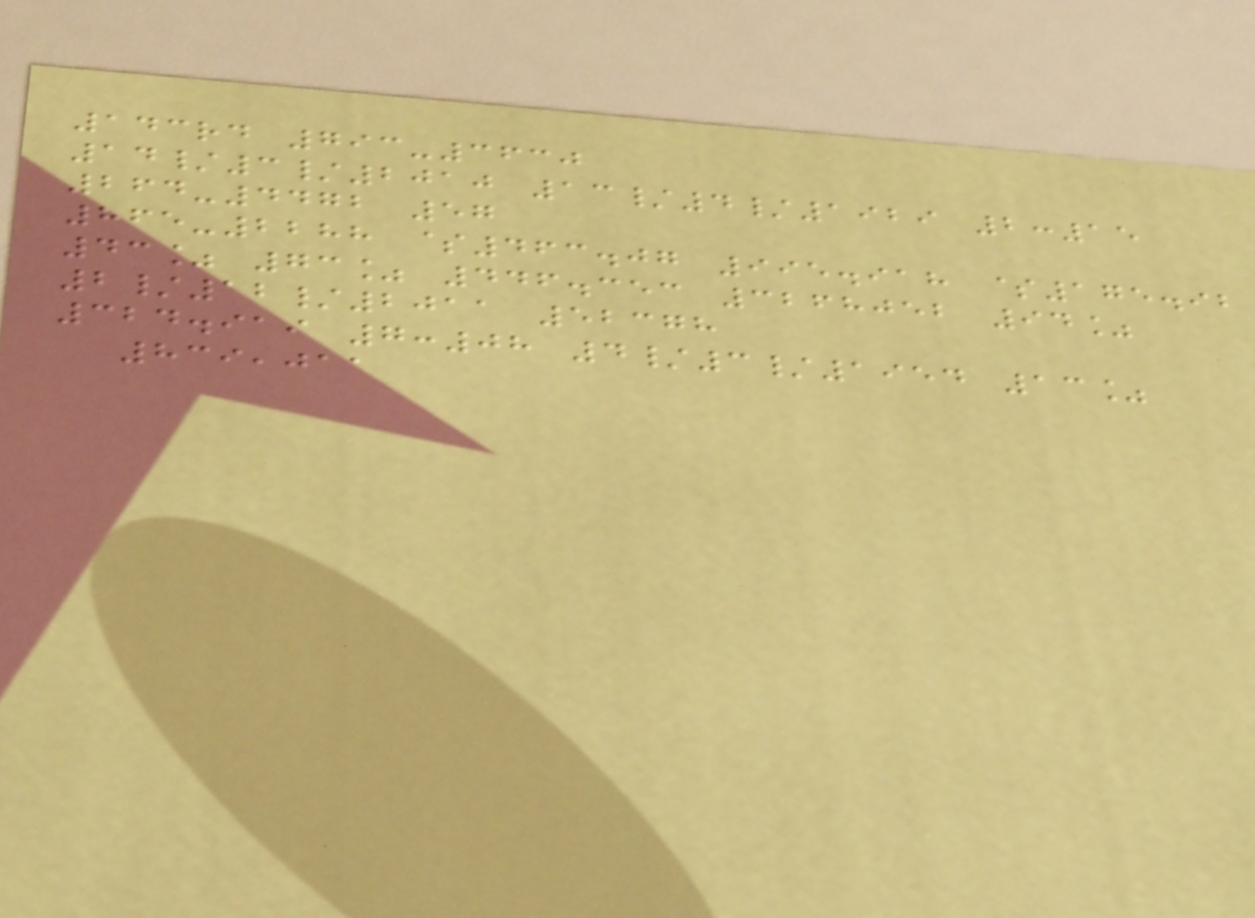143rd 793-3630
14/3/2010 13/4/1929 2:15
264-4472 57
865-2288 $463.07 995.918 $175.92
43% 73% 446.353 3268052 94%
2/12/2011 52378
324.919 7:08 4/3/1954 13%
839,011
